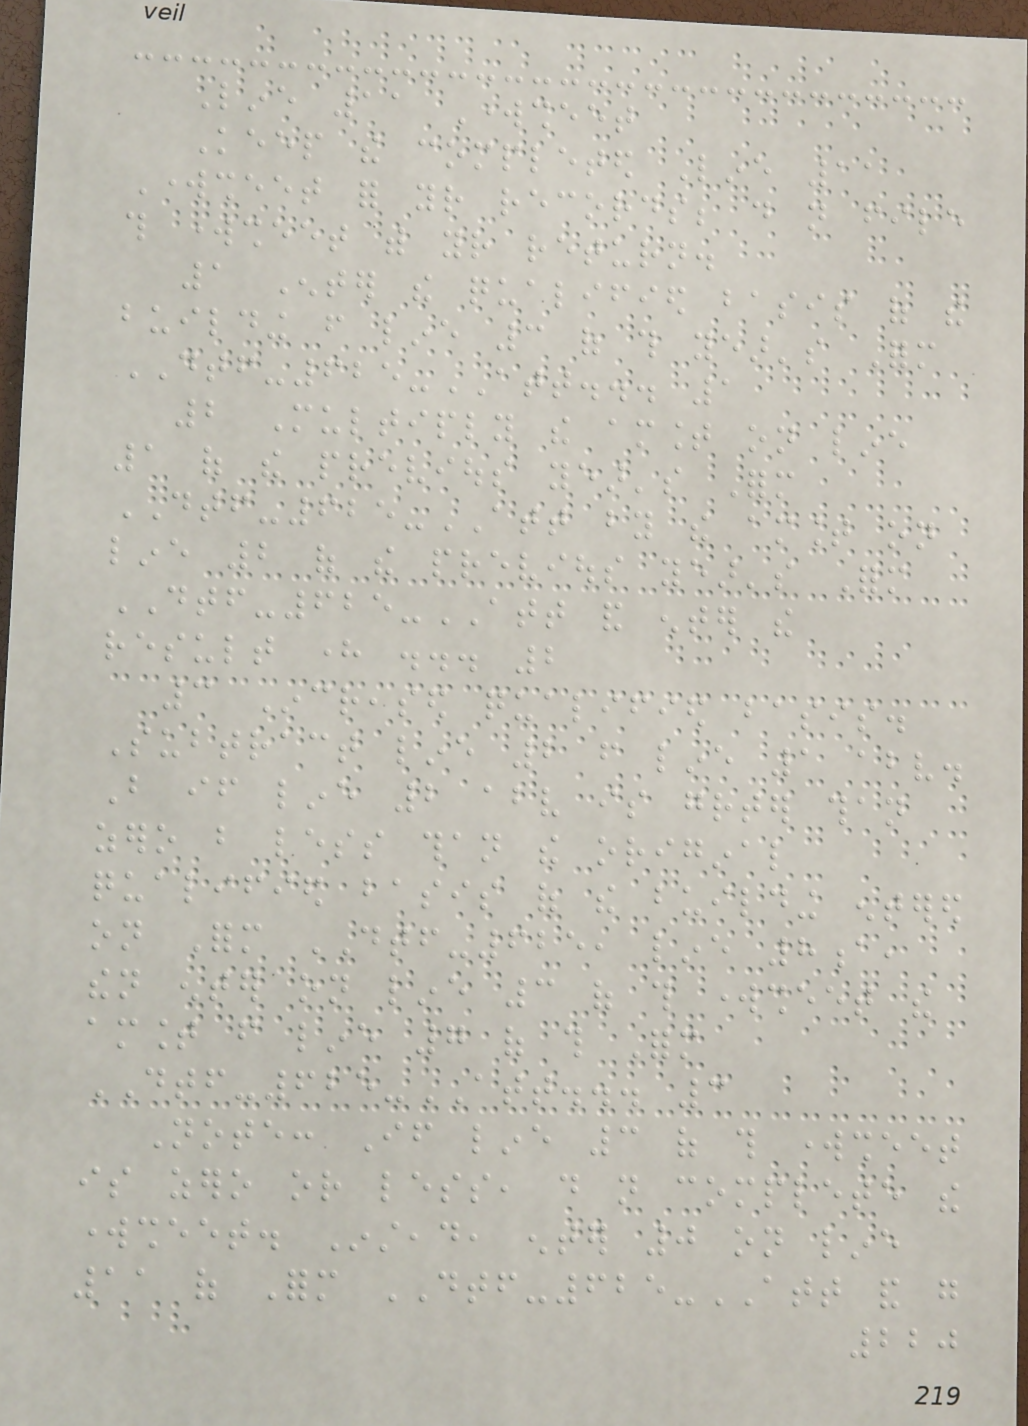Line 11 Worksheet
Keep the completed Line 11
Worksheet for your records; do not file
this worksheet with your return.
1 Enter the qualified basis of the
building from line 3 of this year's Form
DTF-625-ATT... 1
2 Multiply the amount on line
1 of the previous year's Form
DTF-625-ATT by the amount on
line 2 of the previous year's Form
DTF-625-ATT and enter the
result here ... 2
3 Increased qualified basis.
Subtract line 2 from line 1 above.
But if line 2 above is greater than
zero but less than the original
qualified basis of the building entered
on Form DTF-625, line 8a,
then enter on line 3 of this worksheet the
amount from line 7 of this Form
DTF-625-ATT... 3
Note: If line 3 of this worksheet
is zero or less, do not complete the
worksheet. Instead, enter 0 on line
11 of Form DTF-625-ATT and go
220
